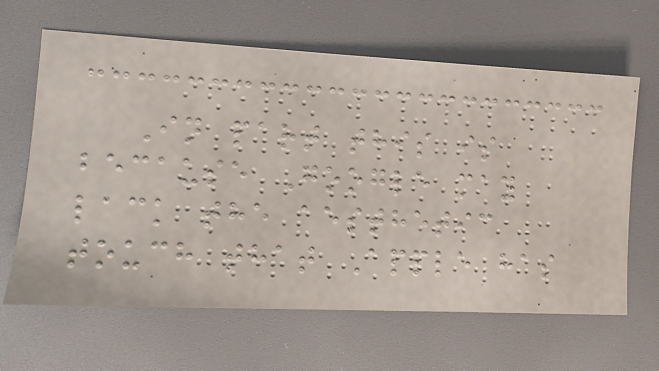In part this is
because Google may
lack the aesthetic
touch that Apple has
